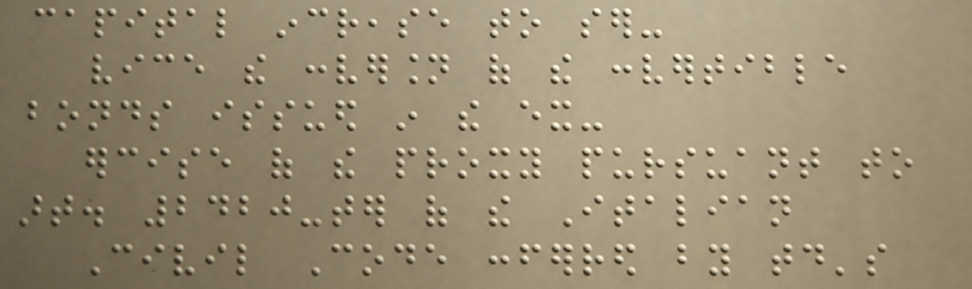capital increase to ser-
vice the conversion of the convertible
bonds issued in the ex-
ercise of the proxy pursuant to
art. 2420-ter of the Italian
Civil Code conferred by today's
